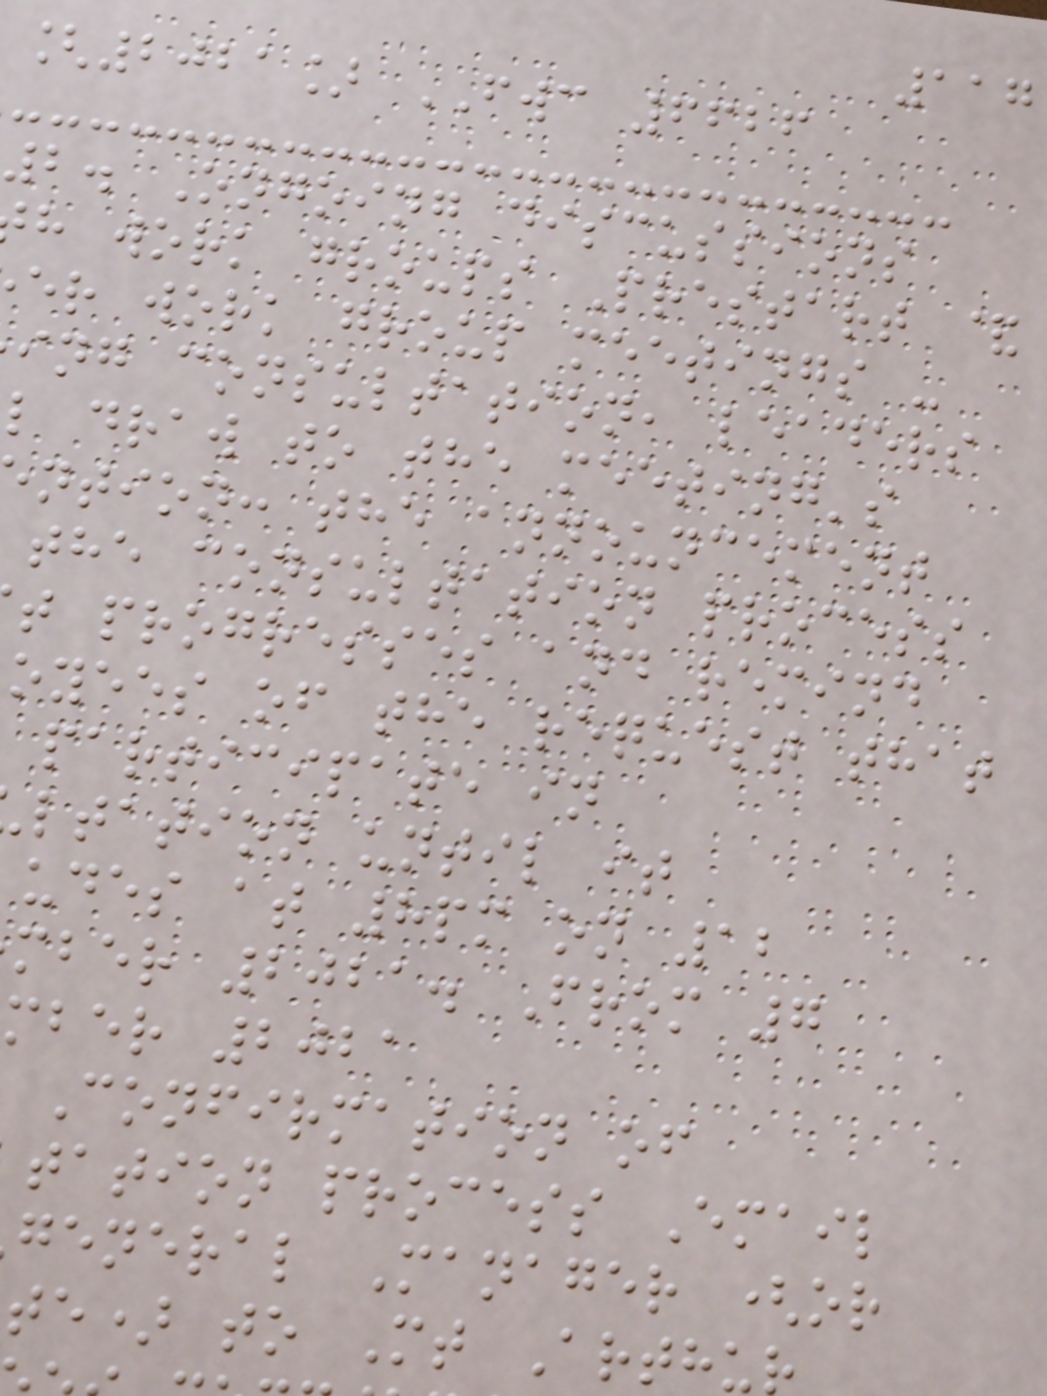117
[2021] FWC 6626
2. Ongoing discussions
h work groups Prestart &
er work group meetings -
ing consultation, leaders
l draw to the meeting's
ntion: the announcement
the consultation process
t progresses and remind
oyees of the request that
participate in
ltation until it
udes at 8pm on 12
mber 2021. From 7
mber 2021
Confirmation of
tation process Email
general Manager (or
te) to Mt Arthu
